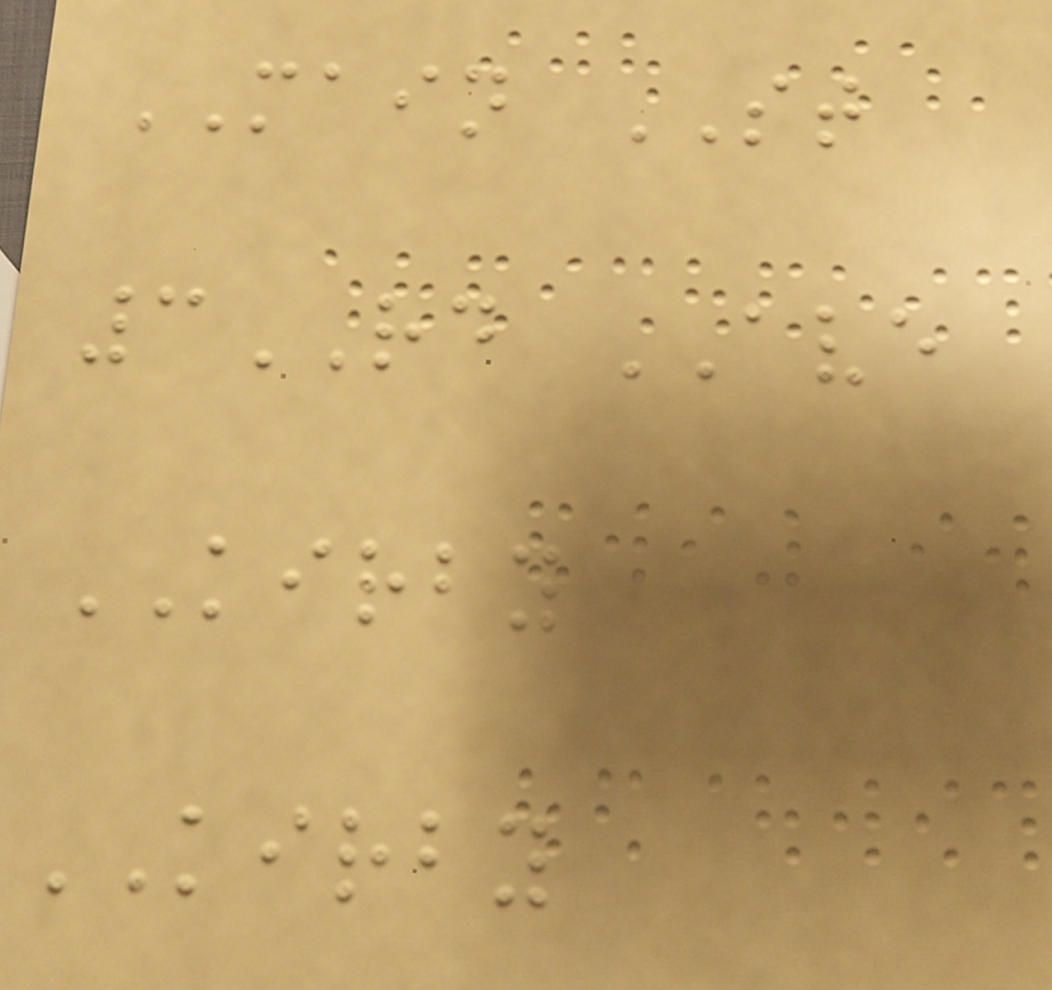MAIN ST
3RD AVE
KIRBY
KIRBY
